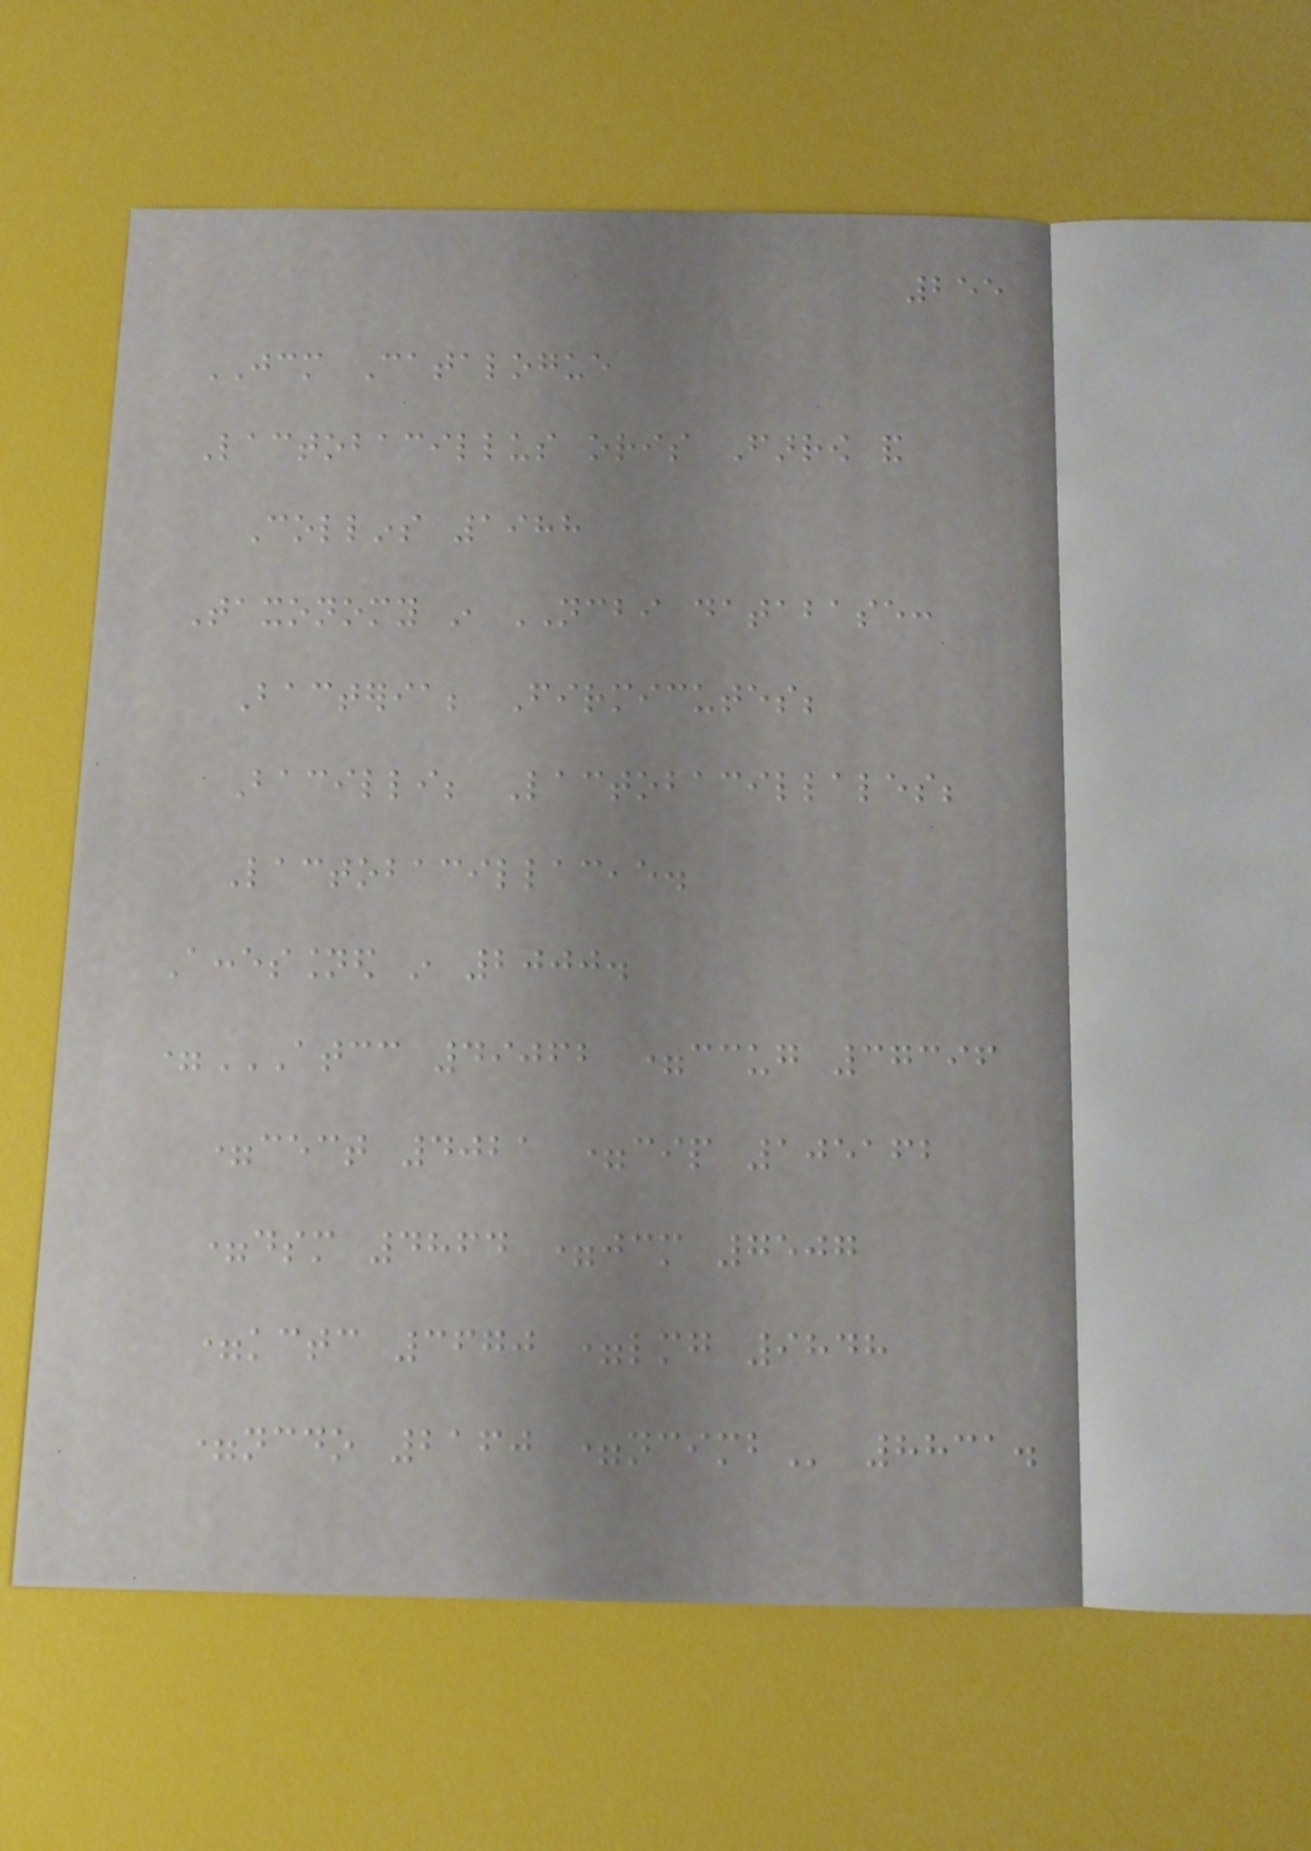255
JCM Catalogue
Lactobacillus oris Farrow and
Collins 1988
Taxonomy in NCBI database:
Bacteria; Firmicutes;
Bacilli; Lactobacillales;
Lactobacillaceae.
Accessioned in 2000.
=ATCC 49062 =CCUG 37396
=CECT 4021 =CIP 105162
=DSM 4864 =JCM 7507
=KCTC 3670 =LMG 9848
=NCDO 2160 =NCIMB 8831.
